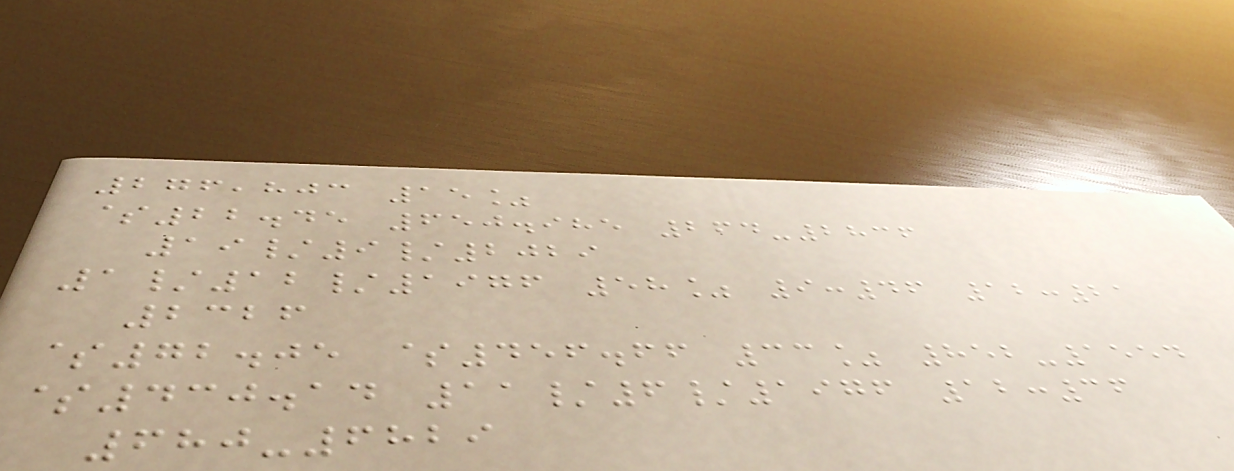276,803 15%
$22.45 650.985 264-2836
19/9/2029
1/12/1976 58% 9:46 12:21
2326
$72.05 $456.66 33% 852-1554
$430.14 11/6/1976 12:36
680-6829
